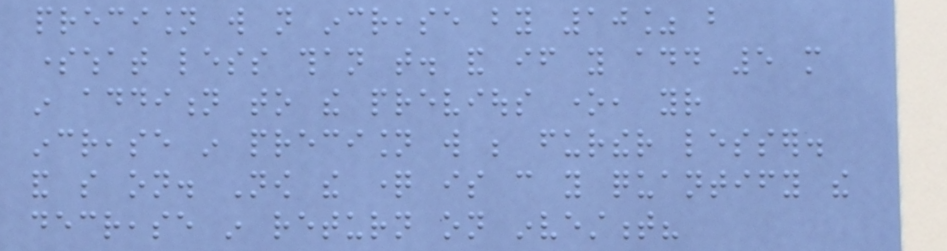precision will not increase by 10% but
somewhat less than that. and if you add 5 more
in addition to the previous one, your
increase in precision will be further lesser.
and so on. Now the question is can you quantify the
decrease in return on investment?
